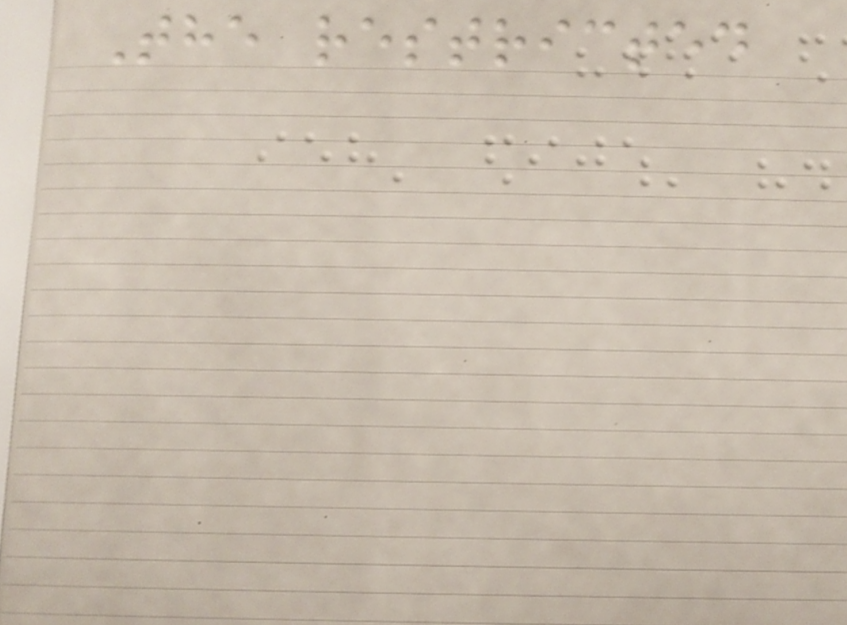The restricted
